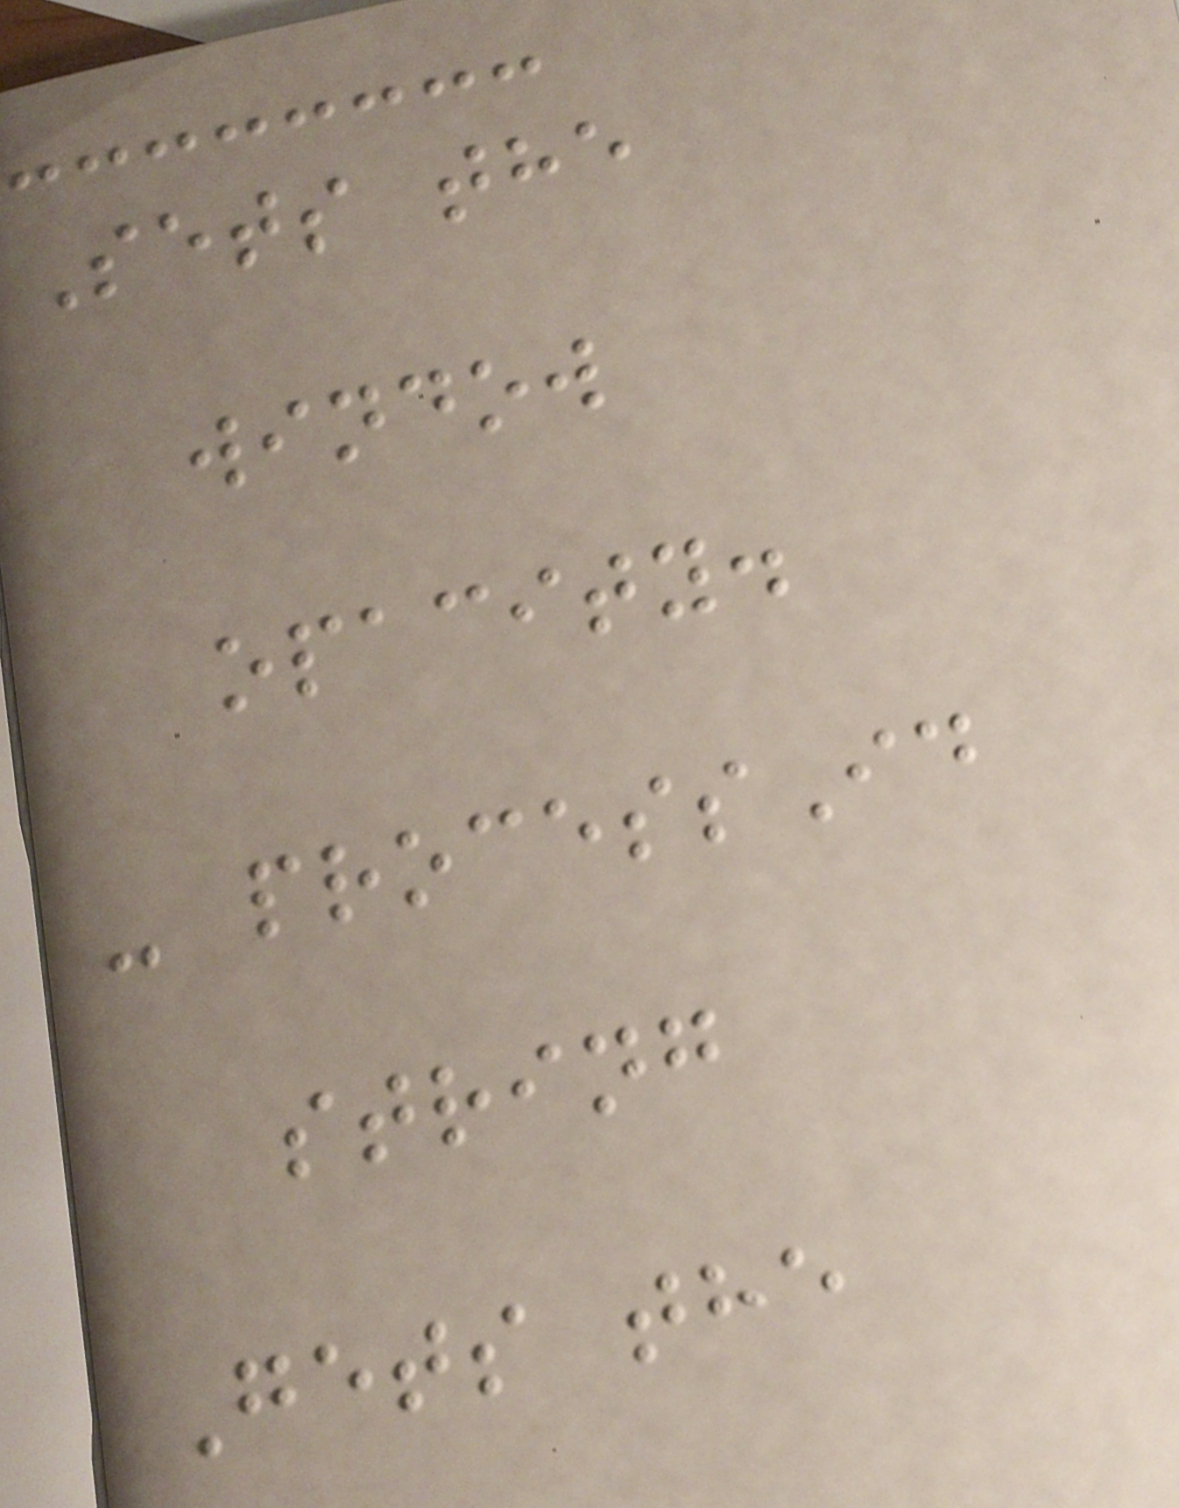Sets the
window
opacity.
- processId
string
Gets the
